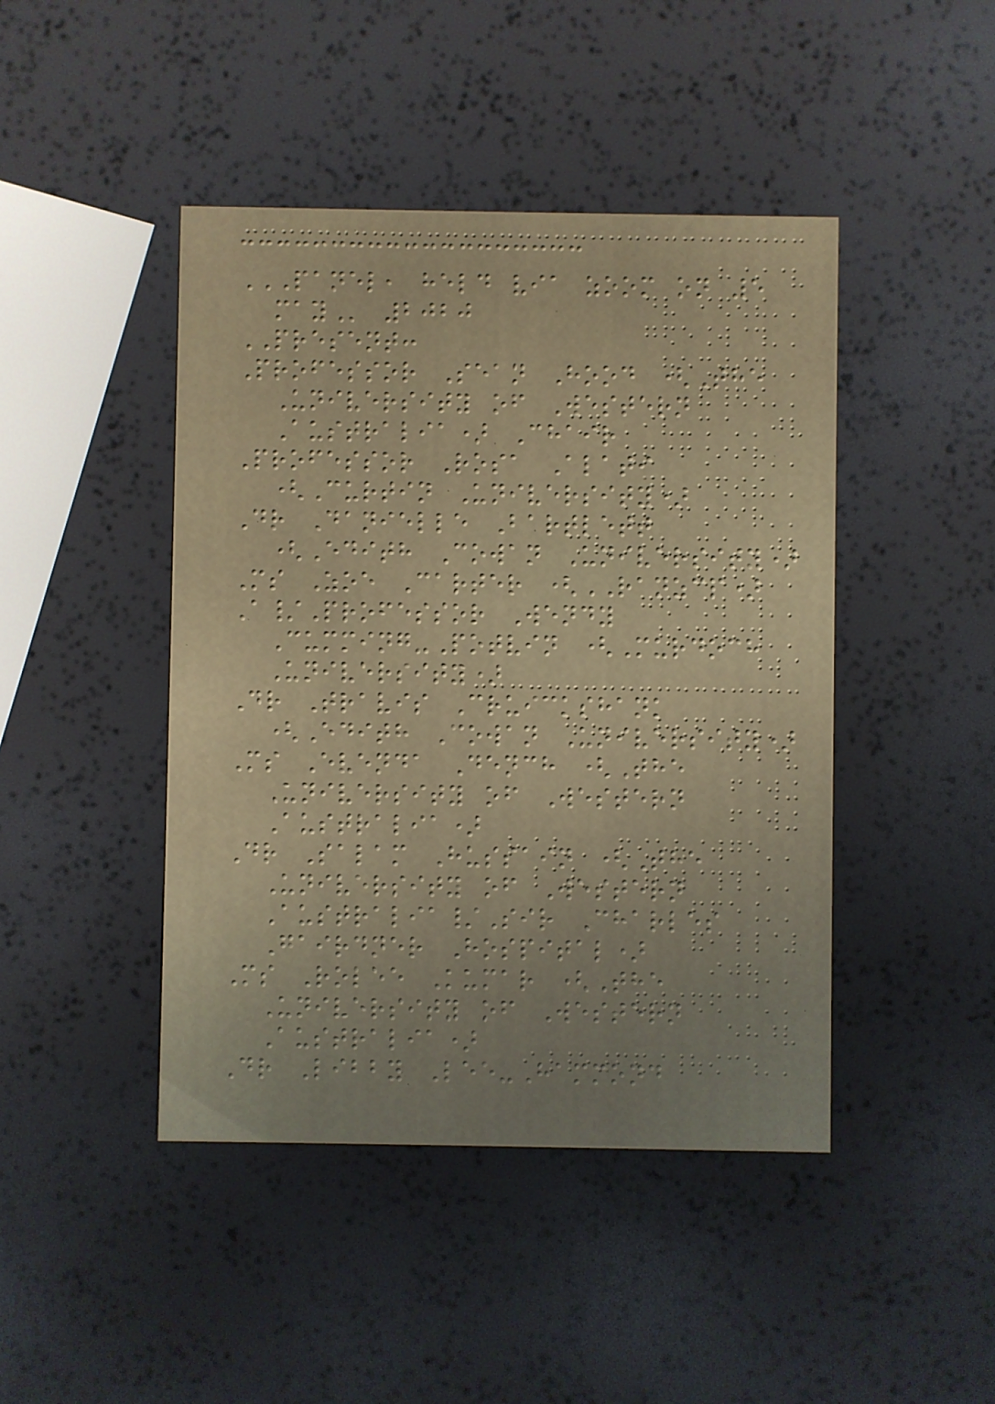PANEL, HELD VIA ZOOM ON 5
MAY 2020
PRESENT:
Professor Sean Hood (The
University of Western
Australia) Chair
Professor Rosa Alati
(Curtin University)
Dr Danielle Bartlett
(Edith Cowan University)
Ms Zoe Carter (RANZCP)
A/Professor Wendy
Cumming-Potvin (Murdoch
University)
Dr Travis Cruickshank
(Edith Cowan University)
Ms Evenda Dench (The
University of Western
Australia)
Dr Salam Hussain (The
University of Western
Australia/Sir Charles
Gairdner Hospital)
Ms Rolee Kumar (The
University of Western
Australia)
Dr Libby Lee-Hammond
